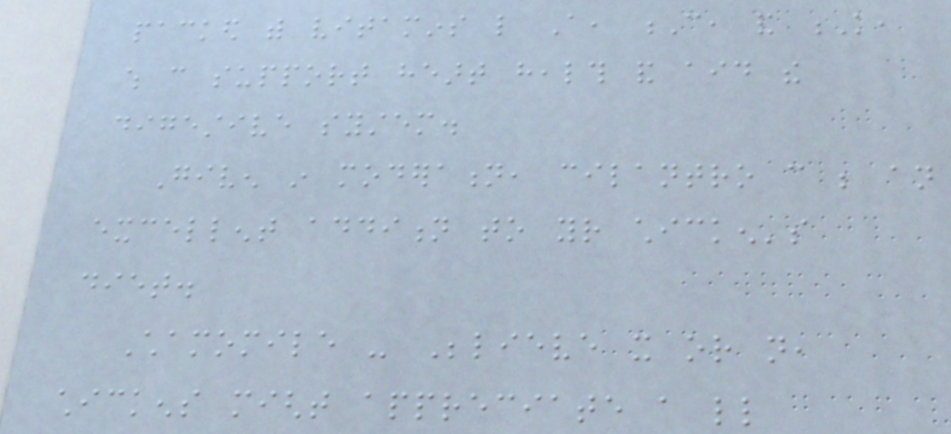packed with vitamins like A, C, and K,
which can support heart health and aid the
digestive system.
Given in moderation, cilantro can be an
excellent addition to your chicken's
diet.
Chamomile - Believe it or not,
chickens might appreciate a little
